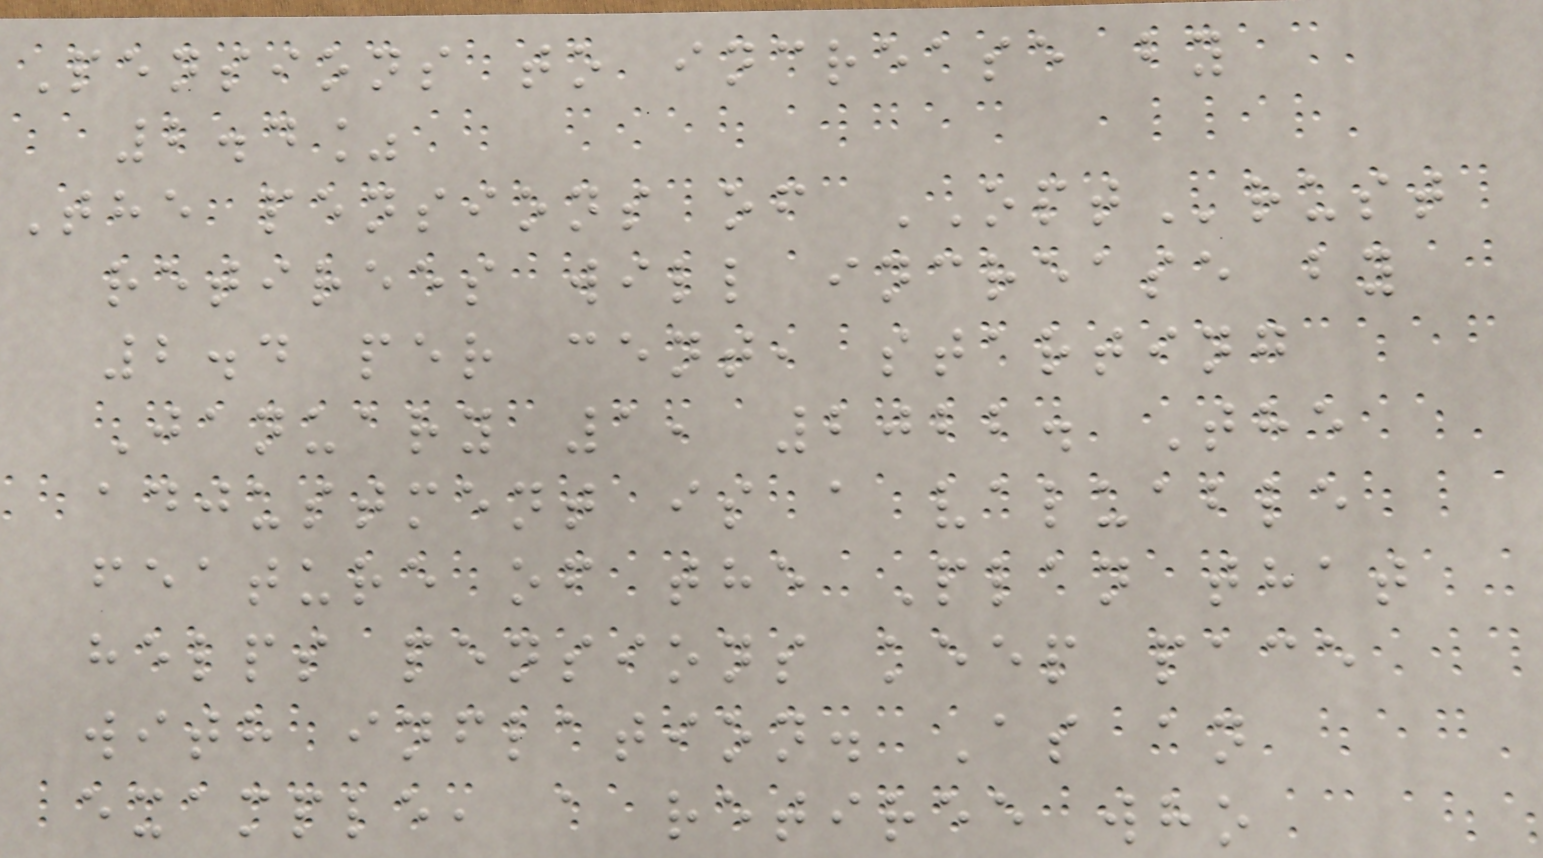Pensions to increase by
2.4%
The pensions of OPTrust
retirees will increase by
2.4 per cent, starting
January 1, 2022. The
adjustment is a valuable
feature of the Plan that
helps pensions keep pace
with inflation. As an
example, a retiree who
